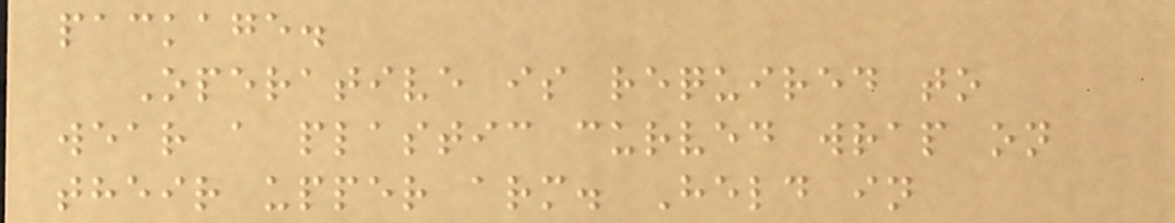package.
Operative is required to
wear a plastic curved wrap on
their upper arm. Held in
